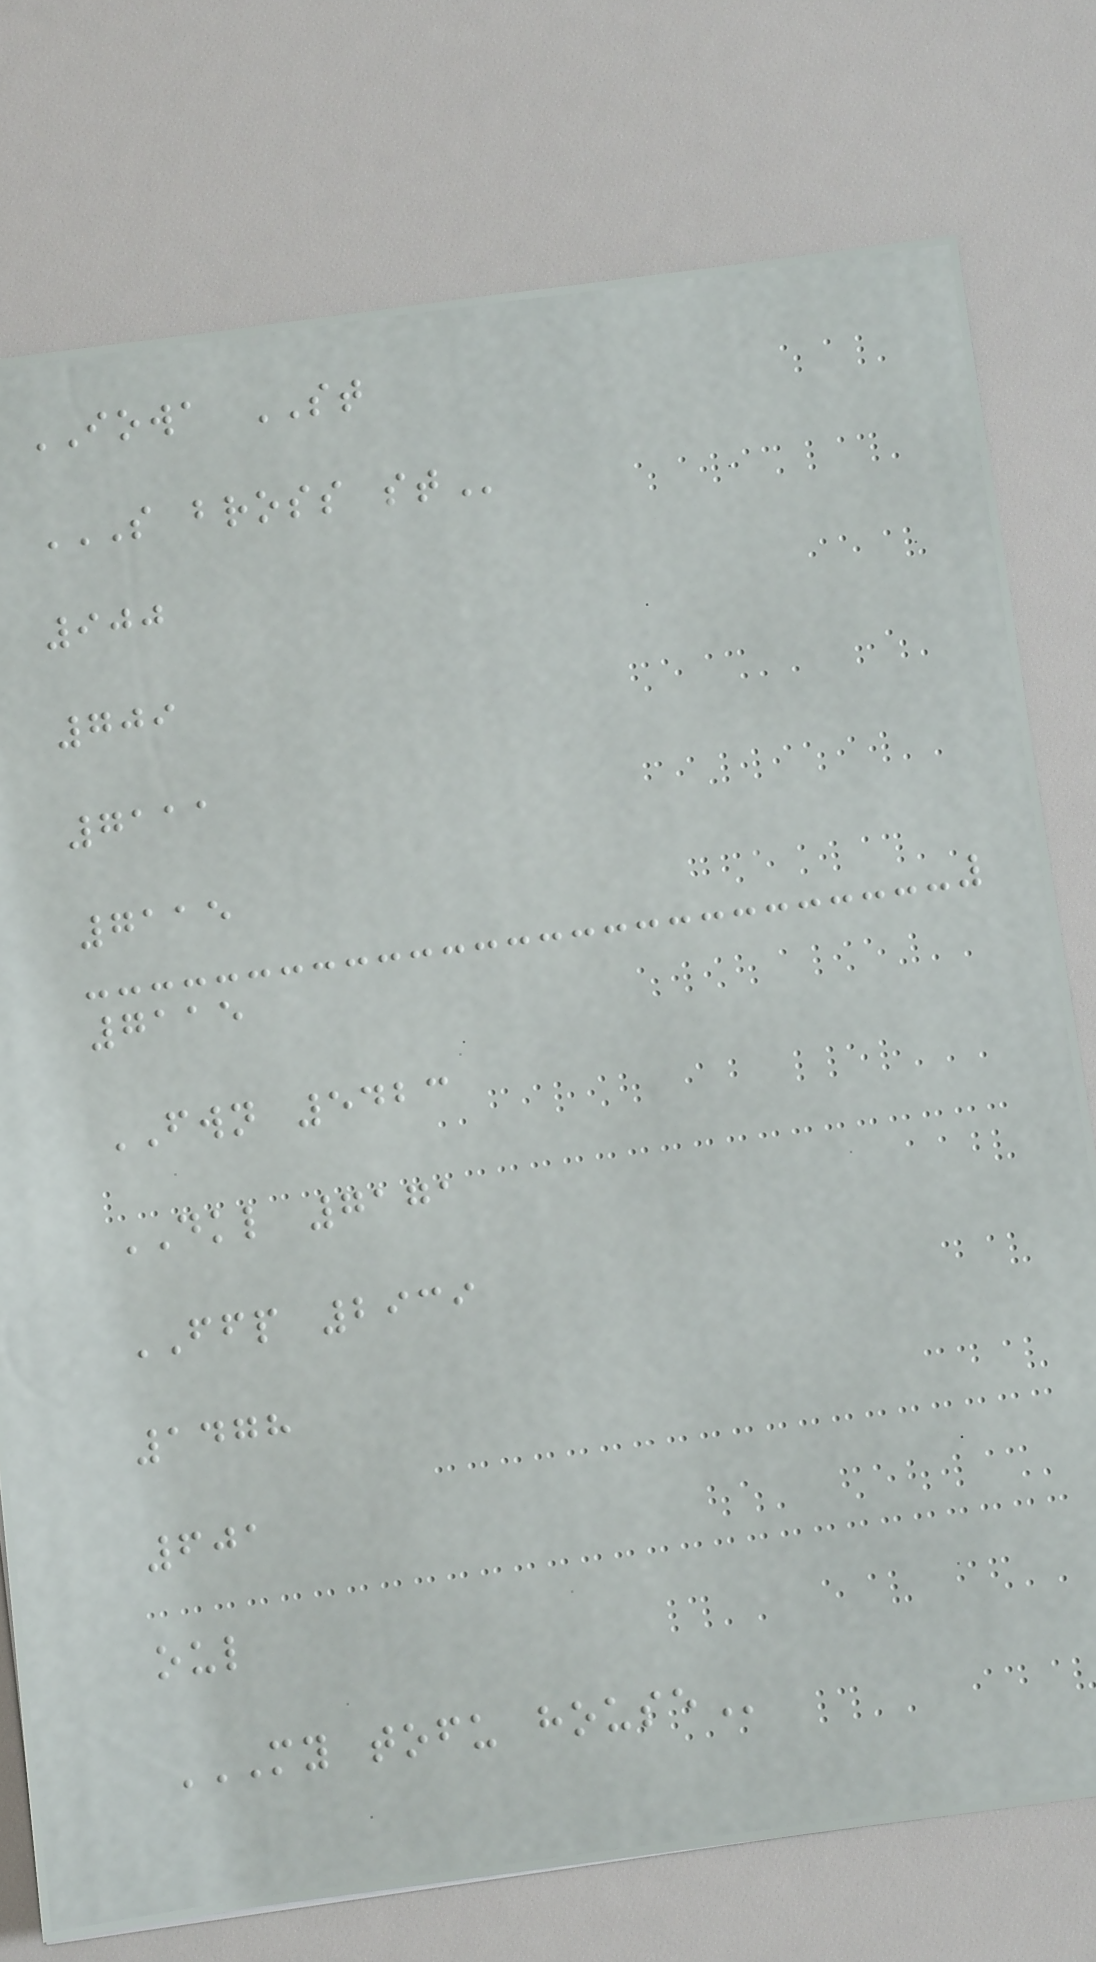IOWA ST
S BROSS ST
900
709
7111
7115
7115
FWN 5423
DKL 7171
FFP 2939
1478
601
oul
MY TOFU HOUSE
